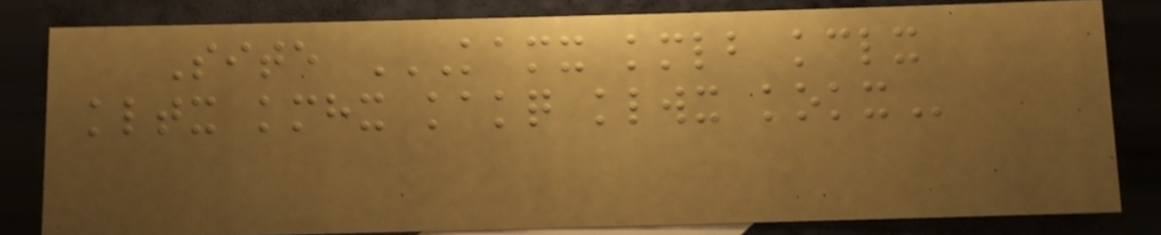Site KAMX KMLB KCLX
KLTX KMHX KAKQ KLWX KOKX
